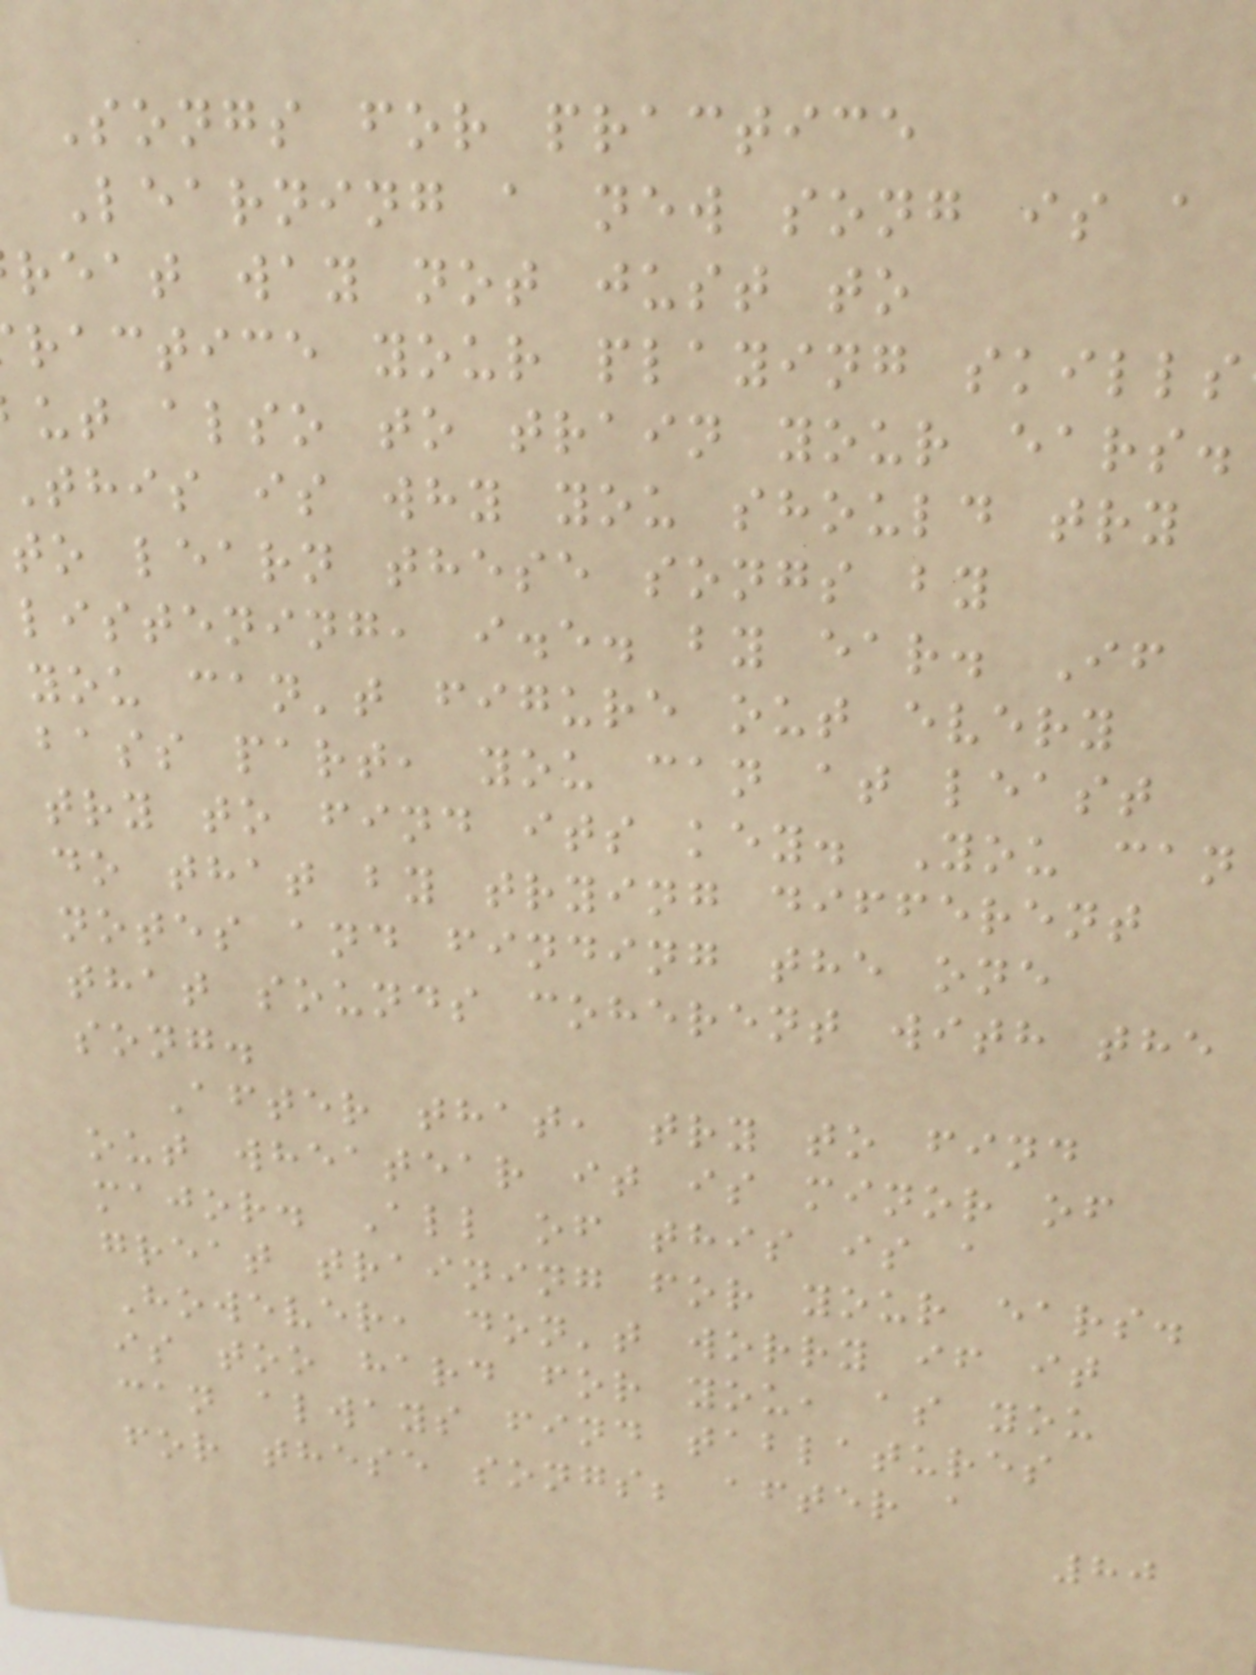Songs for practice
Learning a new song is a
reat way not just to
ractice your playing skills
ut also to train your ears.
This is why you should try
to learn these songs by
listening, i.e. by ear. If
you can't figure out every
bass part, you can at least
try to find its key. You can
do that by trying different
notes and finding the one
that sounds coherent with the
song.
After that, try to find
out wheatear it is minor of
major. All of this is a
great training for your ears.
However, don't worry if it
is too hard for you, as you
can always find tablatures
for these songs; after a
80
